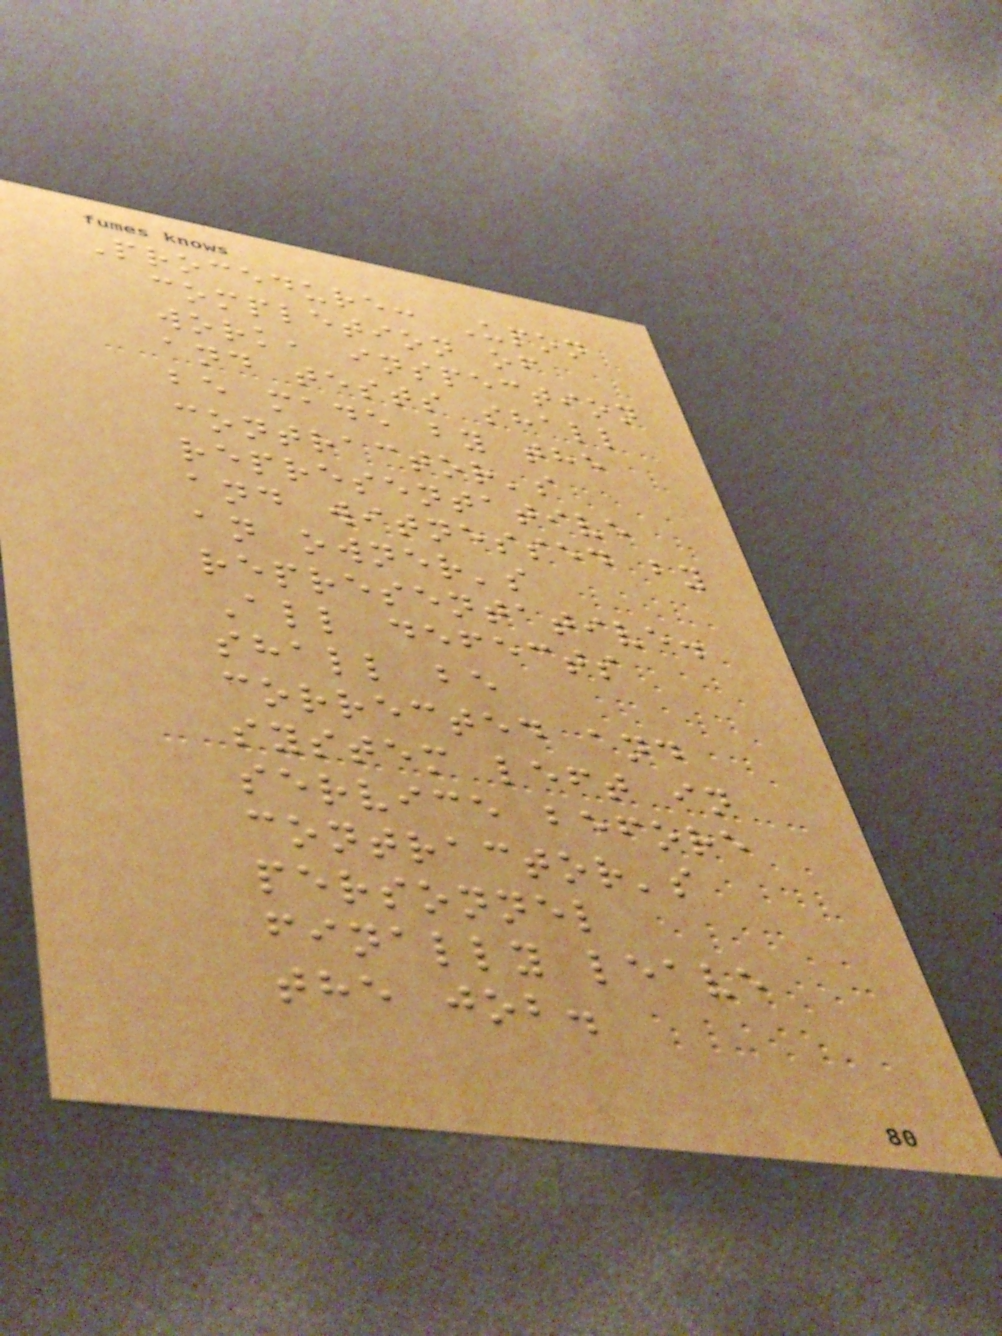Procedure: Upon
completion of
work, inspection
and tests shall
be made by the
contractor's
representative
and witnessed by
an owner's
representative.
All defects
shall be
corrected and
system left in
service before
contractor's
personnel
finally leave
the job.
